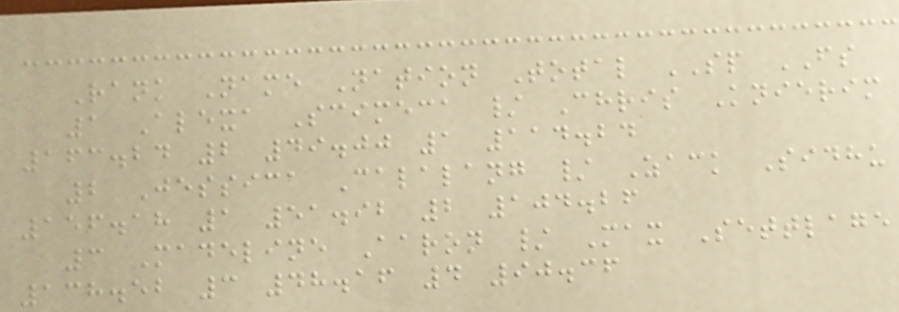Rank Name Nation Total SP FS
1 Alexa Scimeca / Chris Knierim
163.24 2 49.00 1 114.24
2 Jessica Calalang / Zack Sidhu
156.18 1 51.92 2 104.26
3 Madeline Aaron / Max Settlage
138.52 3 48.16 4 90.36
